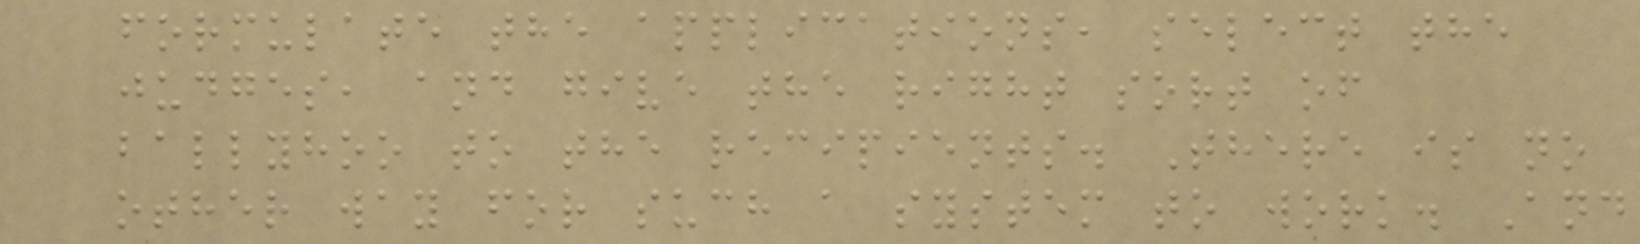formulate the applications, select the
judges, and give the right sort of
ballyhoo to the recipients. There is no
other way for such a system to work. And
